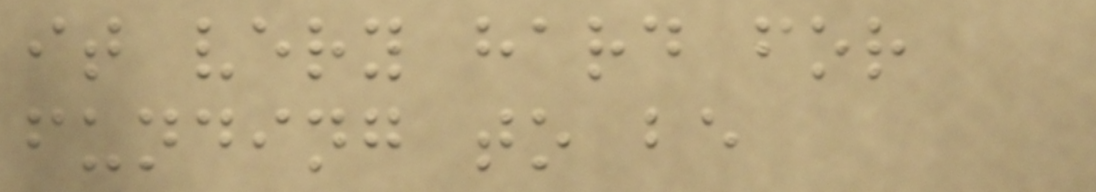it very hard for
funding to be
